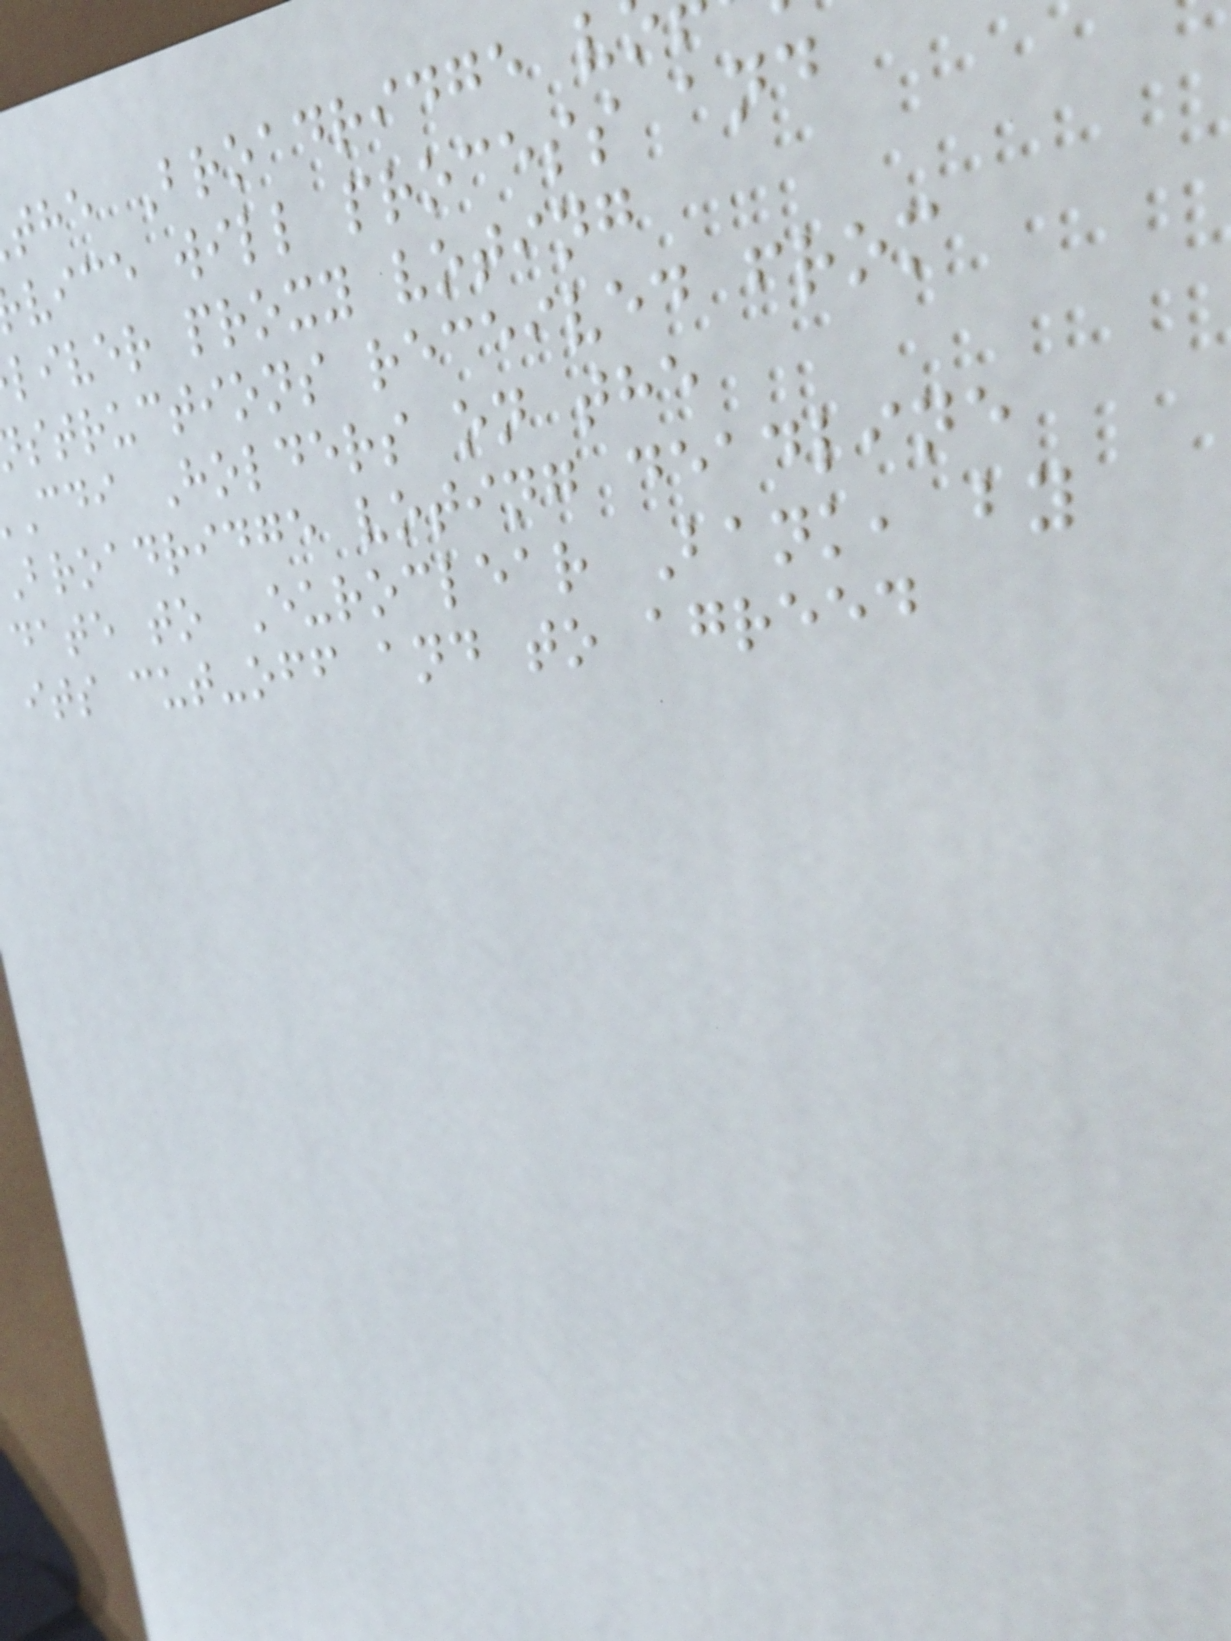the Broadridge v
vice will process and
liver proxy voting
structions received from
cdi Holders on the
broadridge voting deadline
date to Euroclear Bank, by
its cut-off and to agreed
